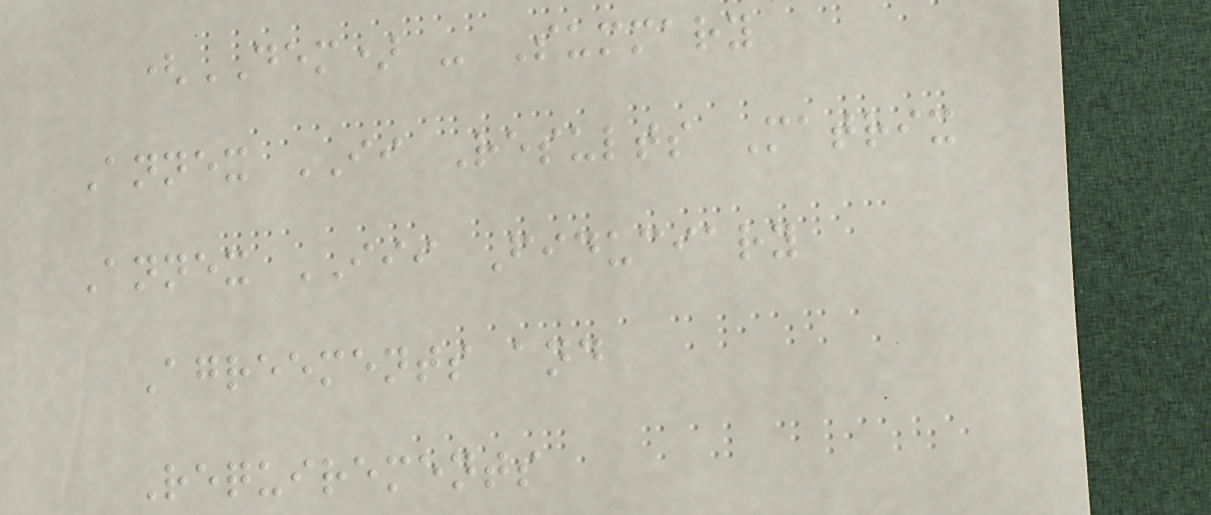(DEM) - Summary
Annex II Results Matrix
Annex III Fiduciary
Agreements and
Requirements
